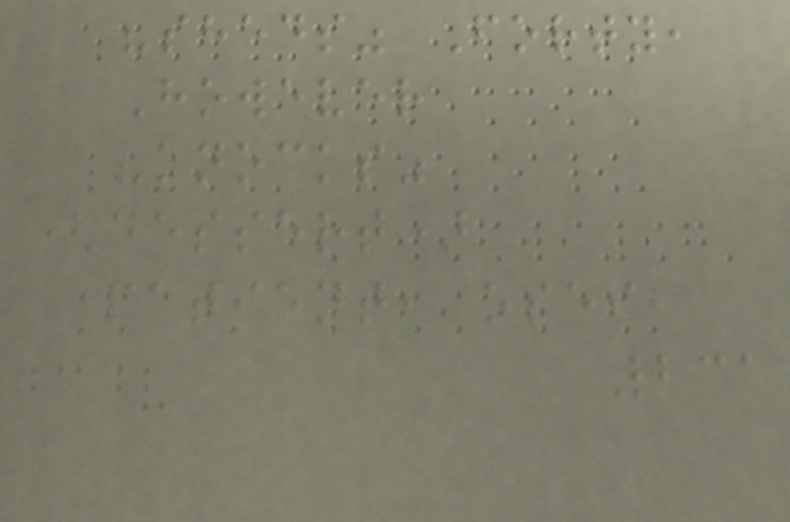"sheds" Forty,
However
"knocks"
(dessert)
patient, osei,
231
